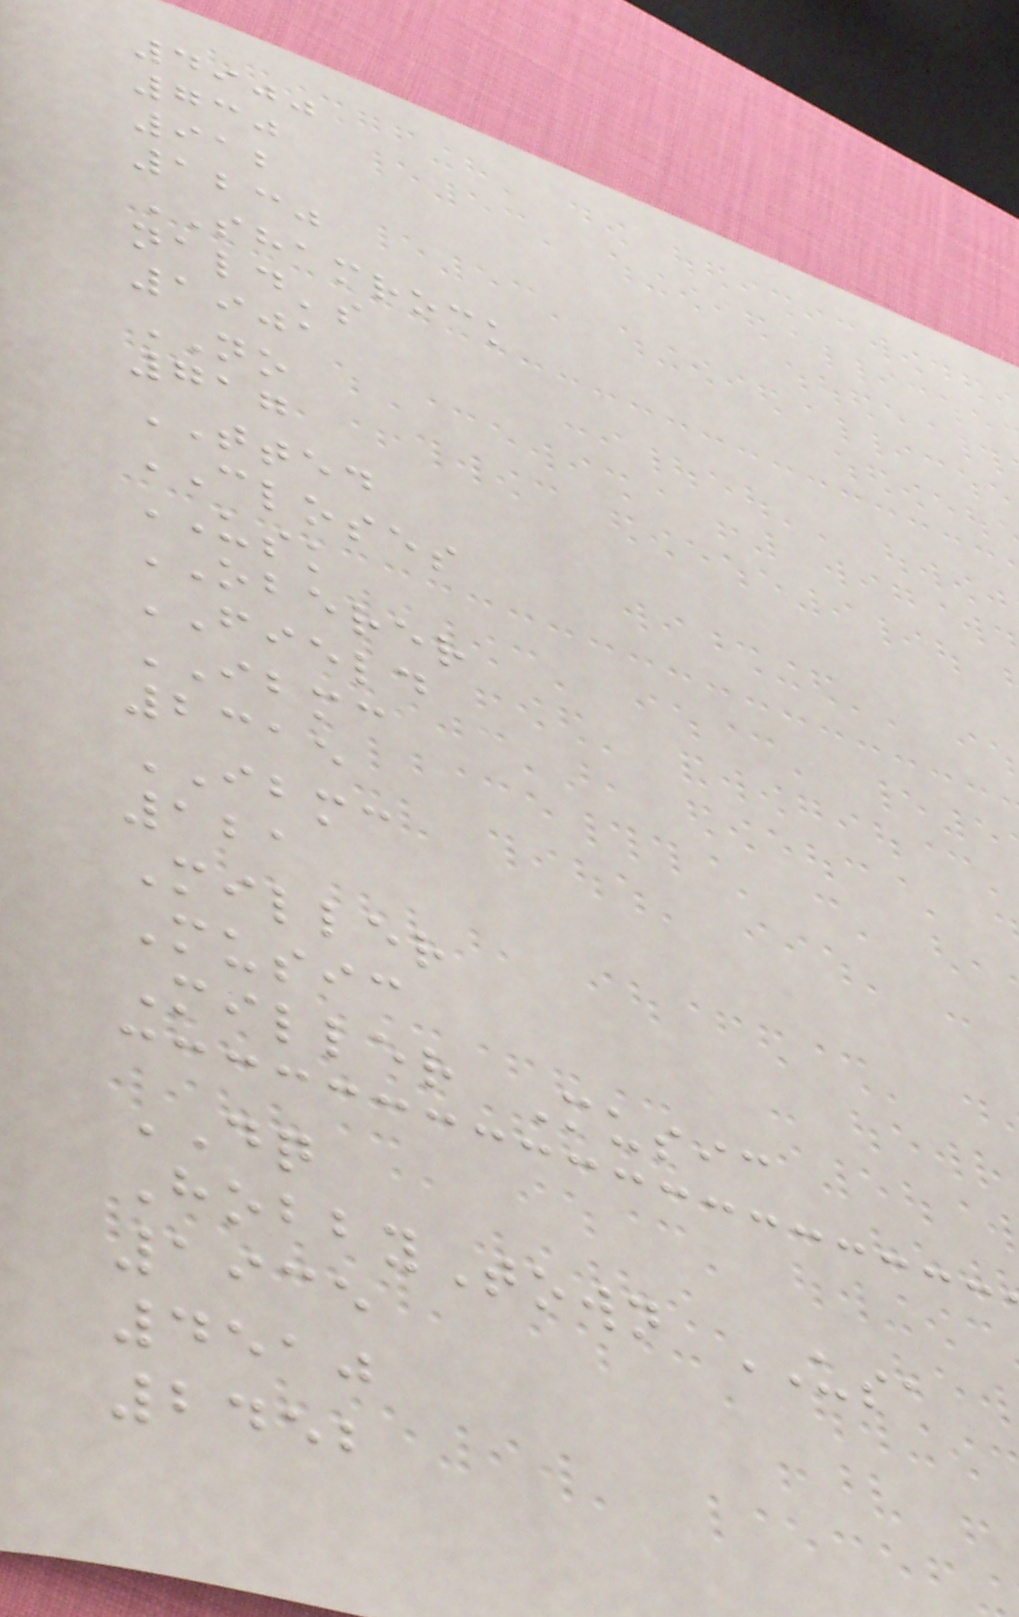4900
730
912
1230
SHAMROCK
nald's
1901
NO
717
TTED
CLOSES
USK
OBERER
FIELD
IBMC
2315
IBMC
121
Miller
Music
Miller Music
DQ
HobbyTown USA
1935
4510
2452
